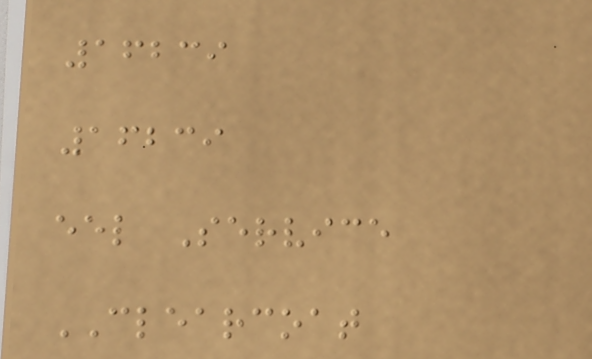16239
16239
eel Service
CLEARCOAT
